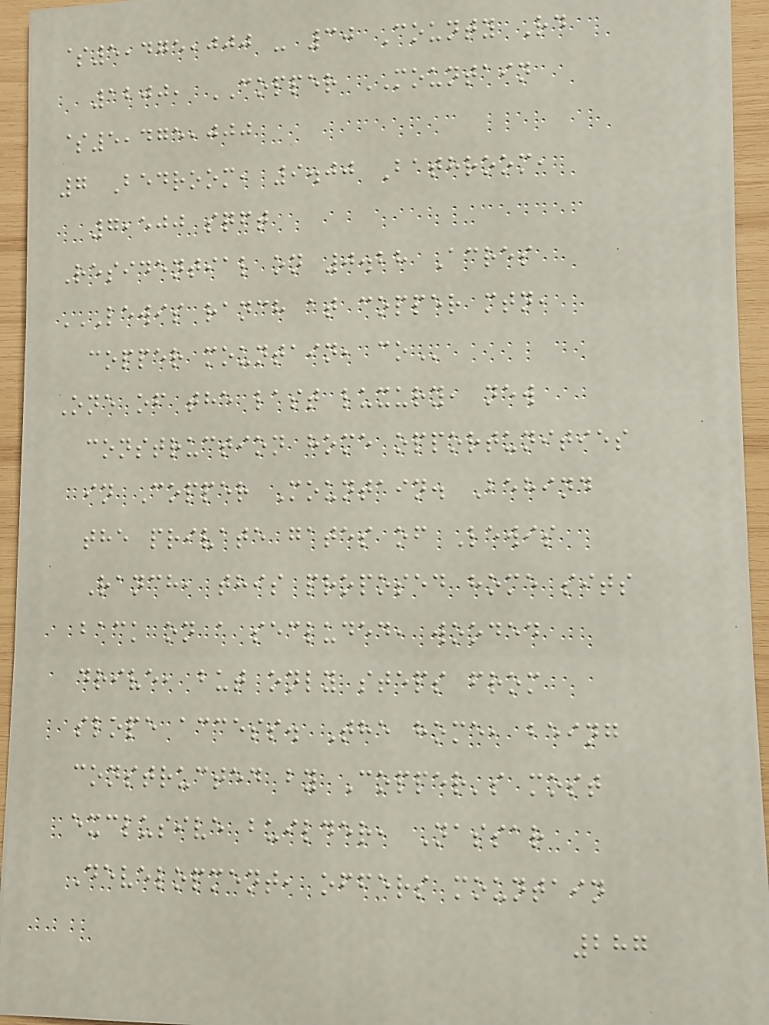$5,475,000 - 30 County Rd
1200, COPPER MOUNTAIN
$5,475,000
7 Bedroom, 9.00 Bathroom,
7,500 sqft
Residential on 0.28 Acres
LEWIS RANCH AT COPPER MTN,
COPPER MOUNTAIN, CO
One of the last luxury, new
construction home opportunities
in Copper Mountain. Behind
the private gates of Lewis
Ranch, this proposed home sits
back on a secluded, wooded
drive, but only steps from
slope access. The home, being
constructed by Copper's most
exclusive builder, Nassar
Development, offers mountain
287
